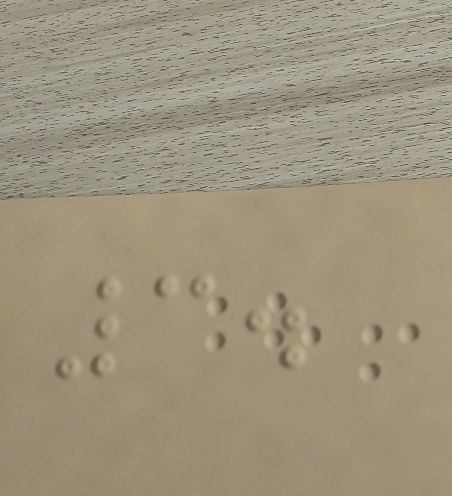3.
